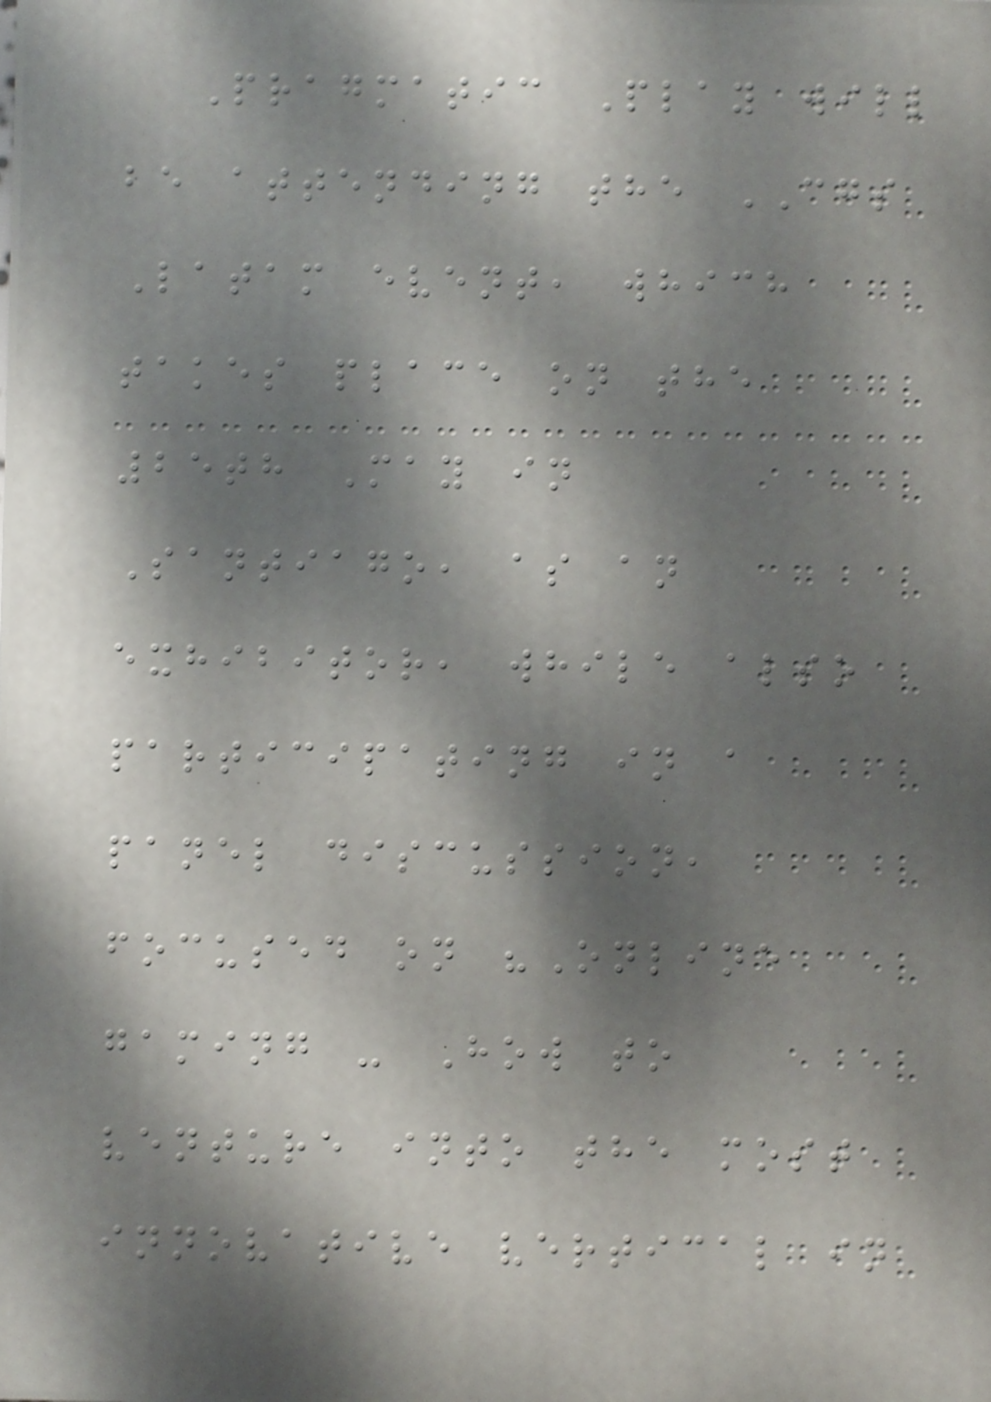Pragmatic Play will
be attending the CGS
Latam event, which
takes place on the
25th May in
Santiago, as an
exhibitor, while also
participating in a
panel discussion,
focused on "Online
gaming - How to
venture into the most
innovative vertical in
